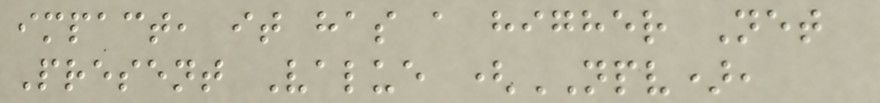impact, it has a higher Net
Present Value (NPV),
